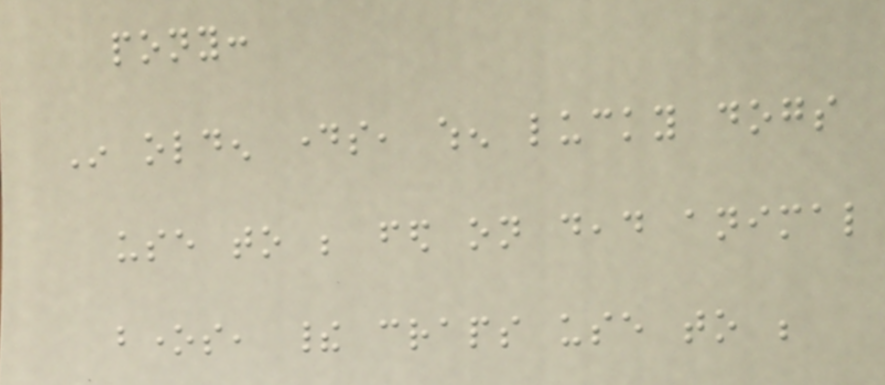pony:
In olden days, when lucky dogs
use to be fed on dead animal
bones, their craps use to be
